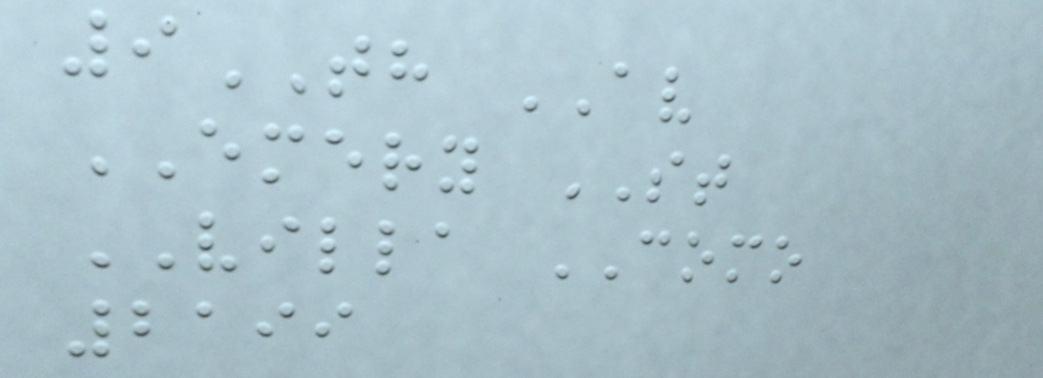9TH AV
EMERY ST
VILLA COMO
2199
